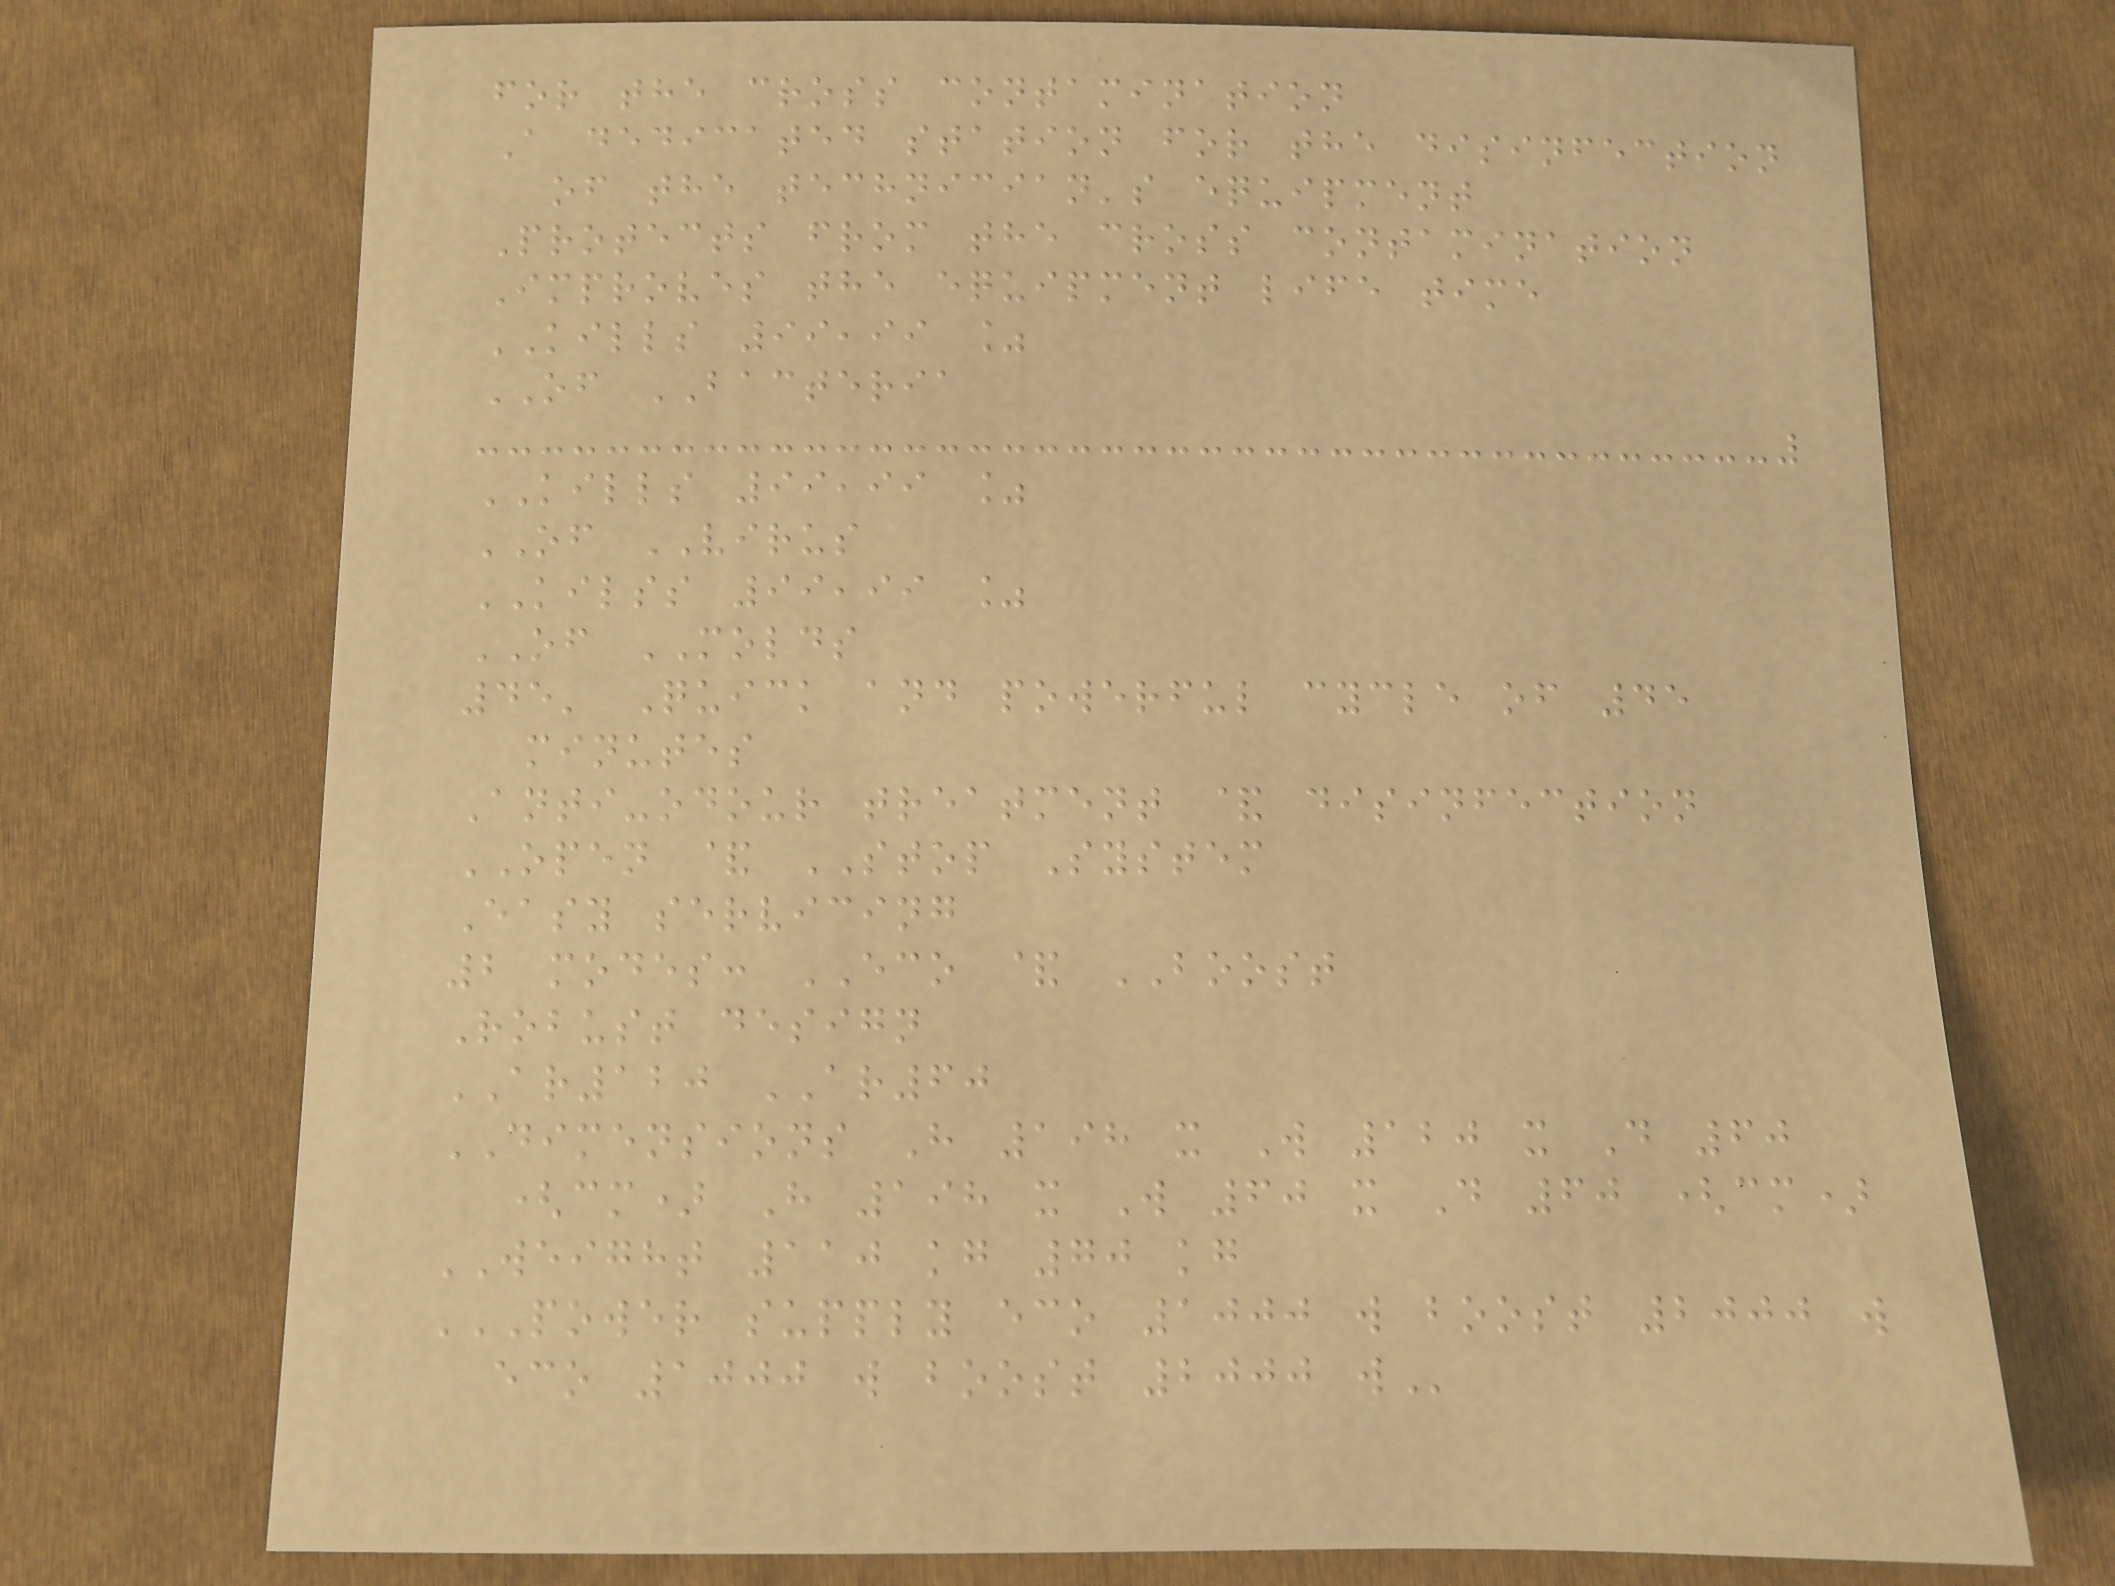for the cross contamination
A dedicated station for the disinfection
of the technician's equipment
Protects from the cross contamination
Improves the equipment life time
KILLS 99,99 %
OF BACTERIA
KILLS 99,99 %
OF VIRUS
KILSS 99,99 %
OF MOLDS
45' Quick and powerful cycle of 45
minutes
Anti-odour treatment & disinfection
OPEN & STOP System
Easy servicing
2 modes: ECO & BOOST
Robust design
AR120 AR60
DIMENSIONS H 198 x W 120 x D 60
(cm) H 198 x W 60 x D 60 (cm)
WEIGHT 110 kg 70 kg
POWER SUPPLY ECO 1000 W BOOST 2000 W
ECO 1000 W BOOST 2000 W
